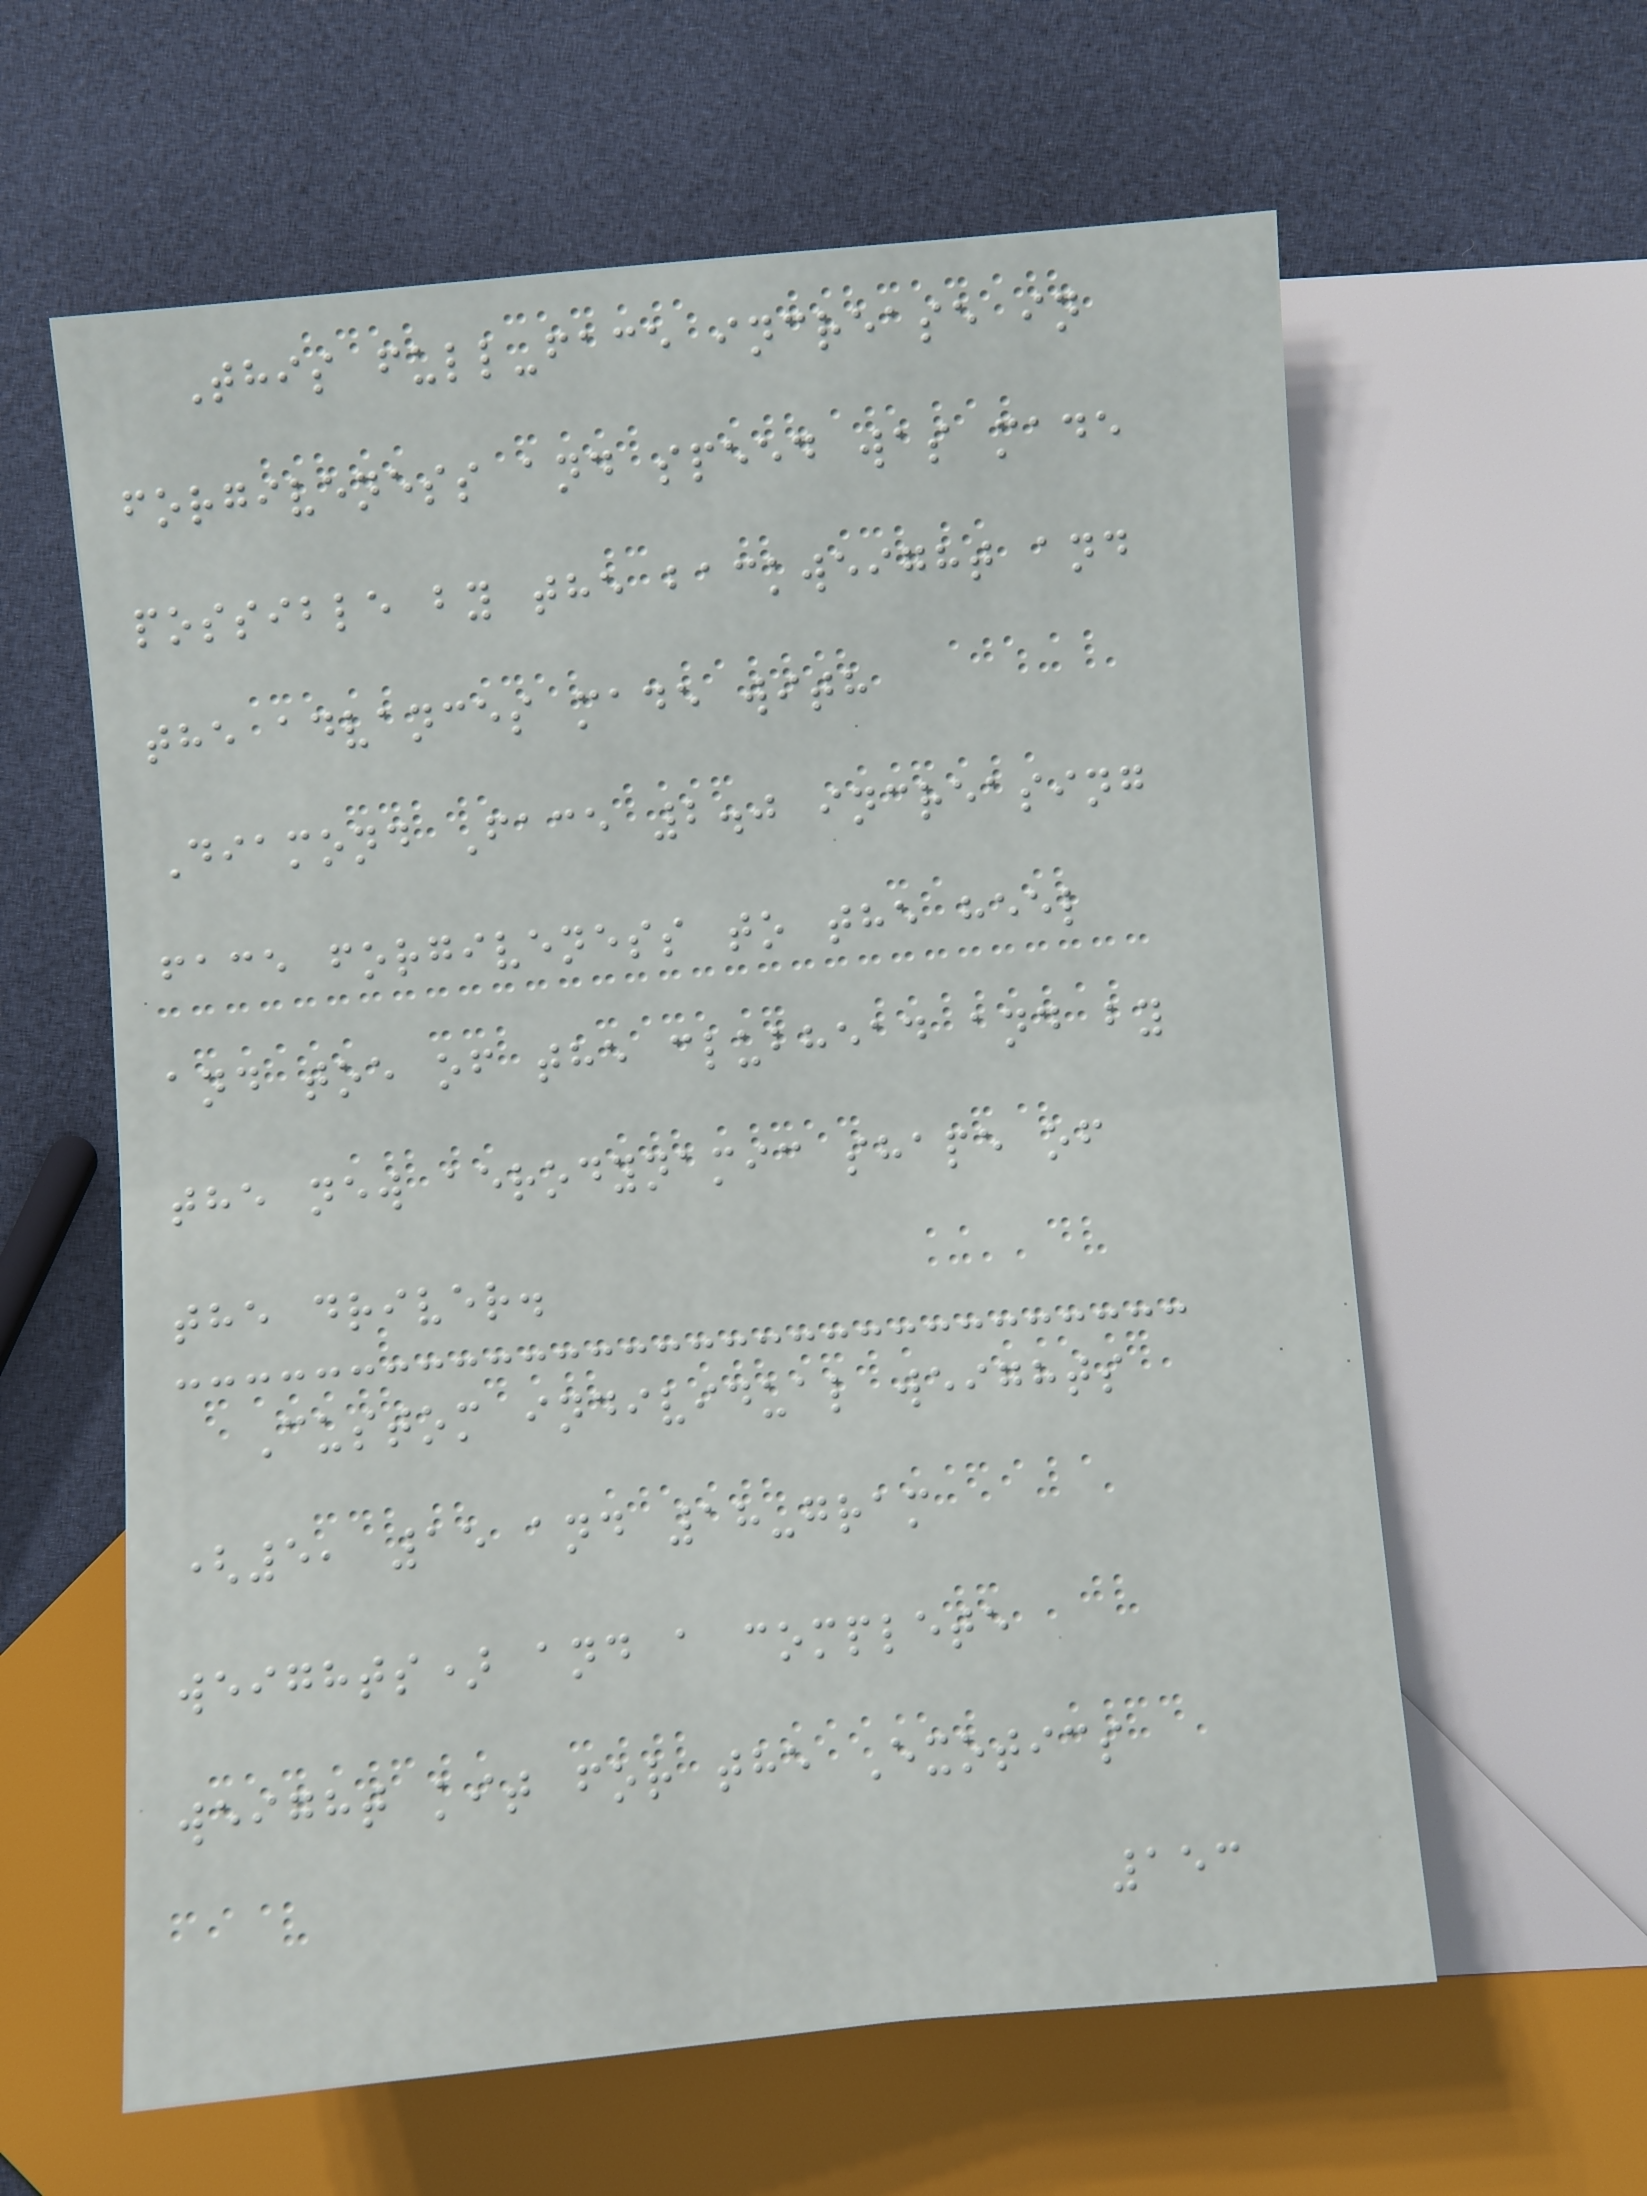This full-face increase in
forgiveness and speed was made
possible by the backweight and
the advances made with
Diamond Face 2.0 increasing
face forgiveness to the heel
and toe of the clubhead and by
the new aerodynamic shape of
the driver.
Custom individual weights
(5, 15 and 18-gram
weights) and a complete
weight kit for the Exotics
153
